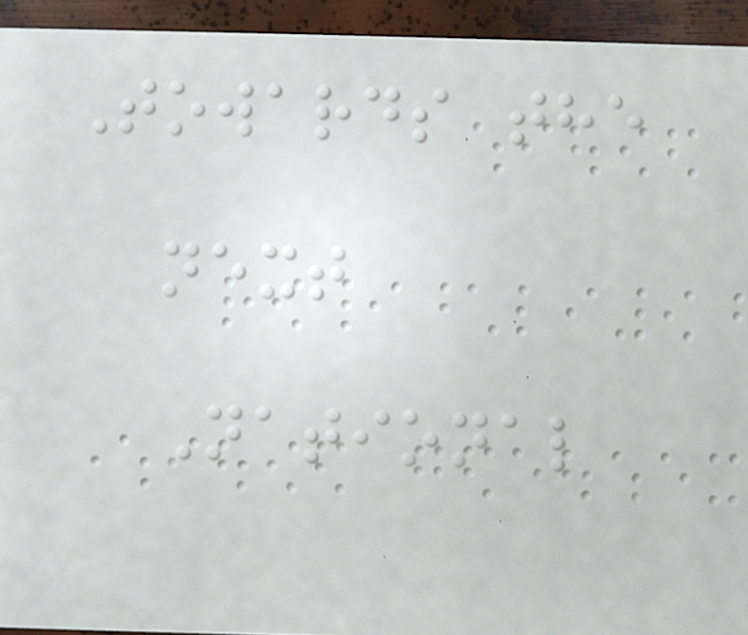Towards the
next
National
